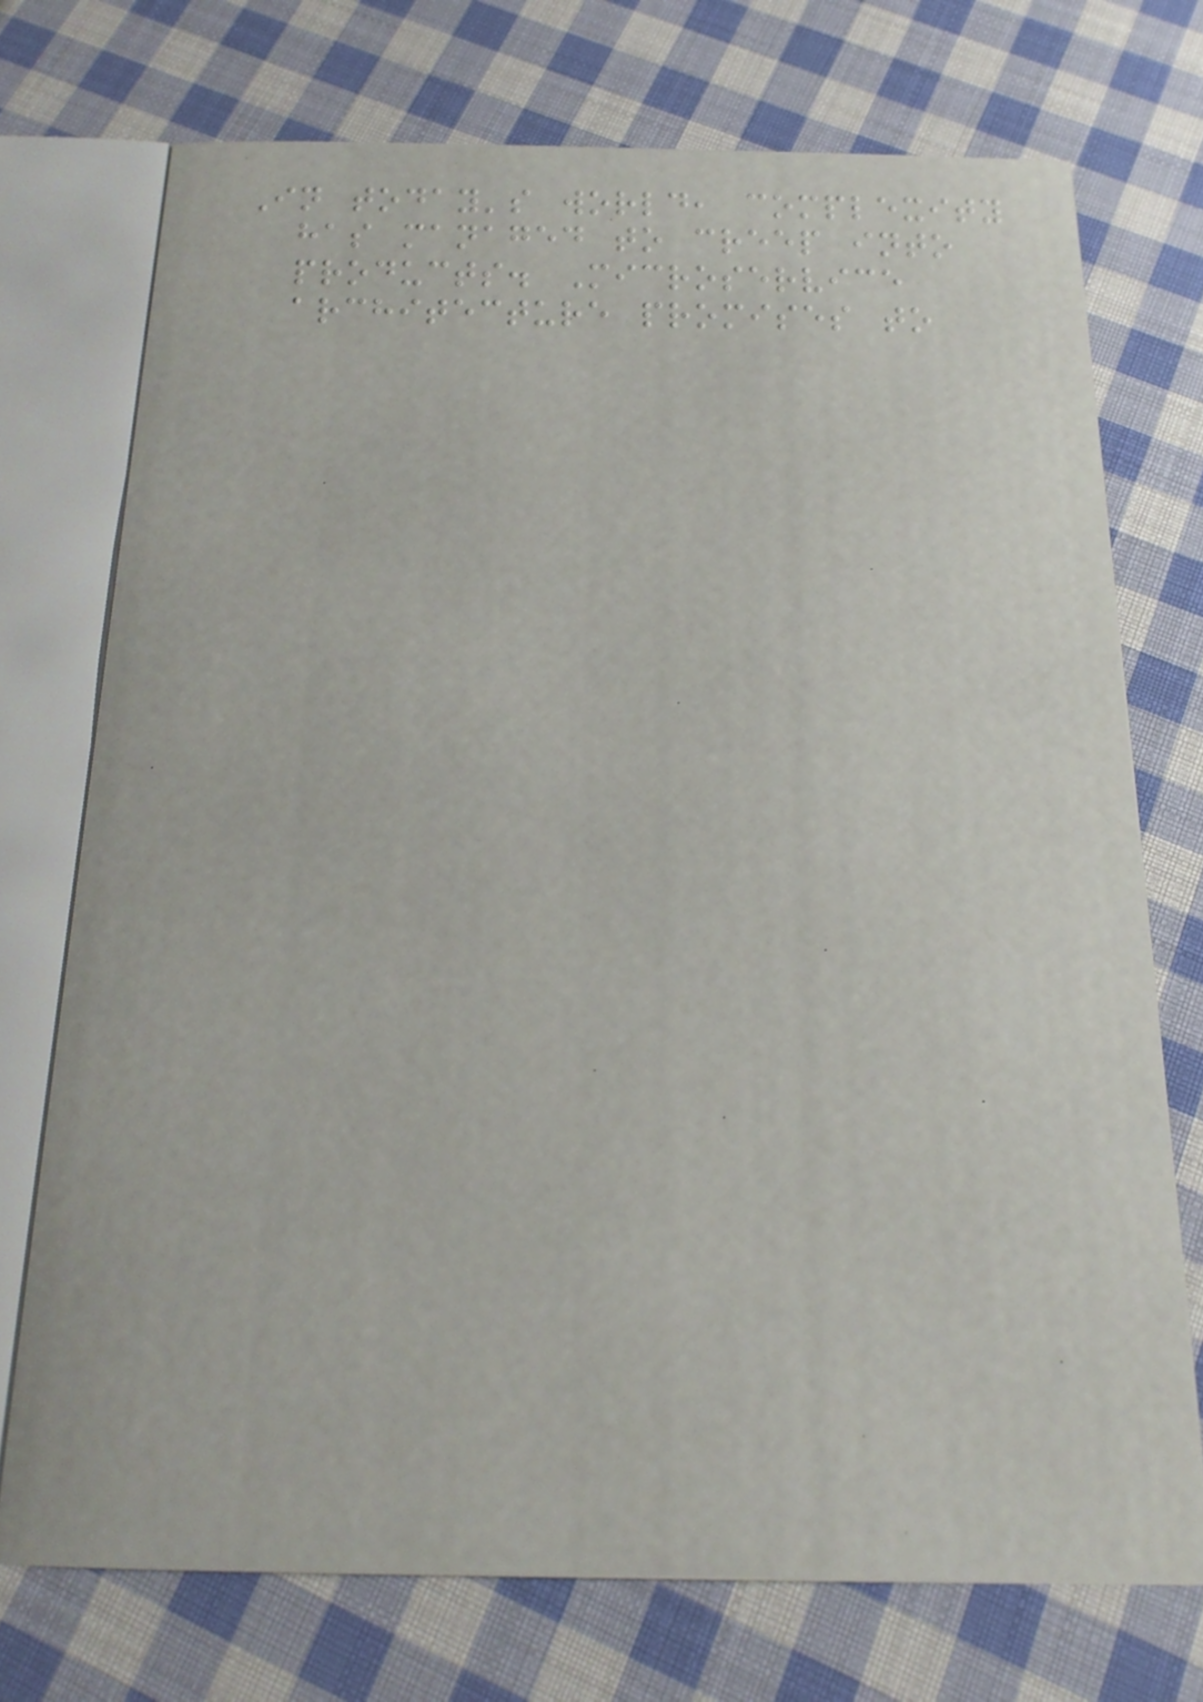In today's world, complexity
has managed to creep into
products. Microservice
architecture promises to
